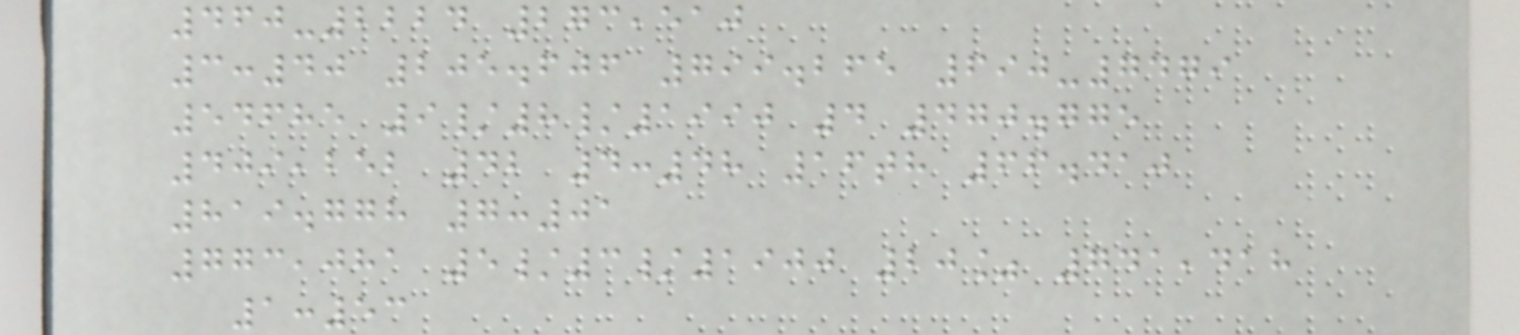460-2224 273,510
3:40 205.606 799.265 690-7479
54685 9/8/1990 4 470.775
409,252 42 4:48 16th 66.410
819.778 7:01
773,081 5/3/1900 20% 741,418
1:53
